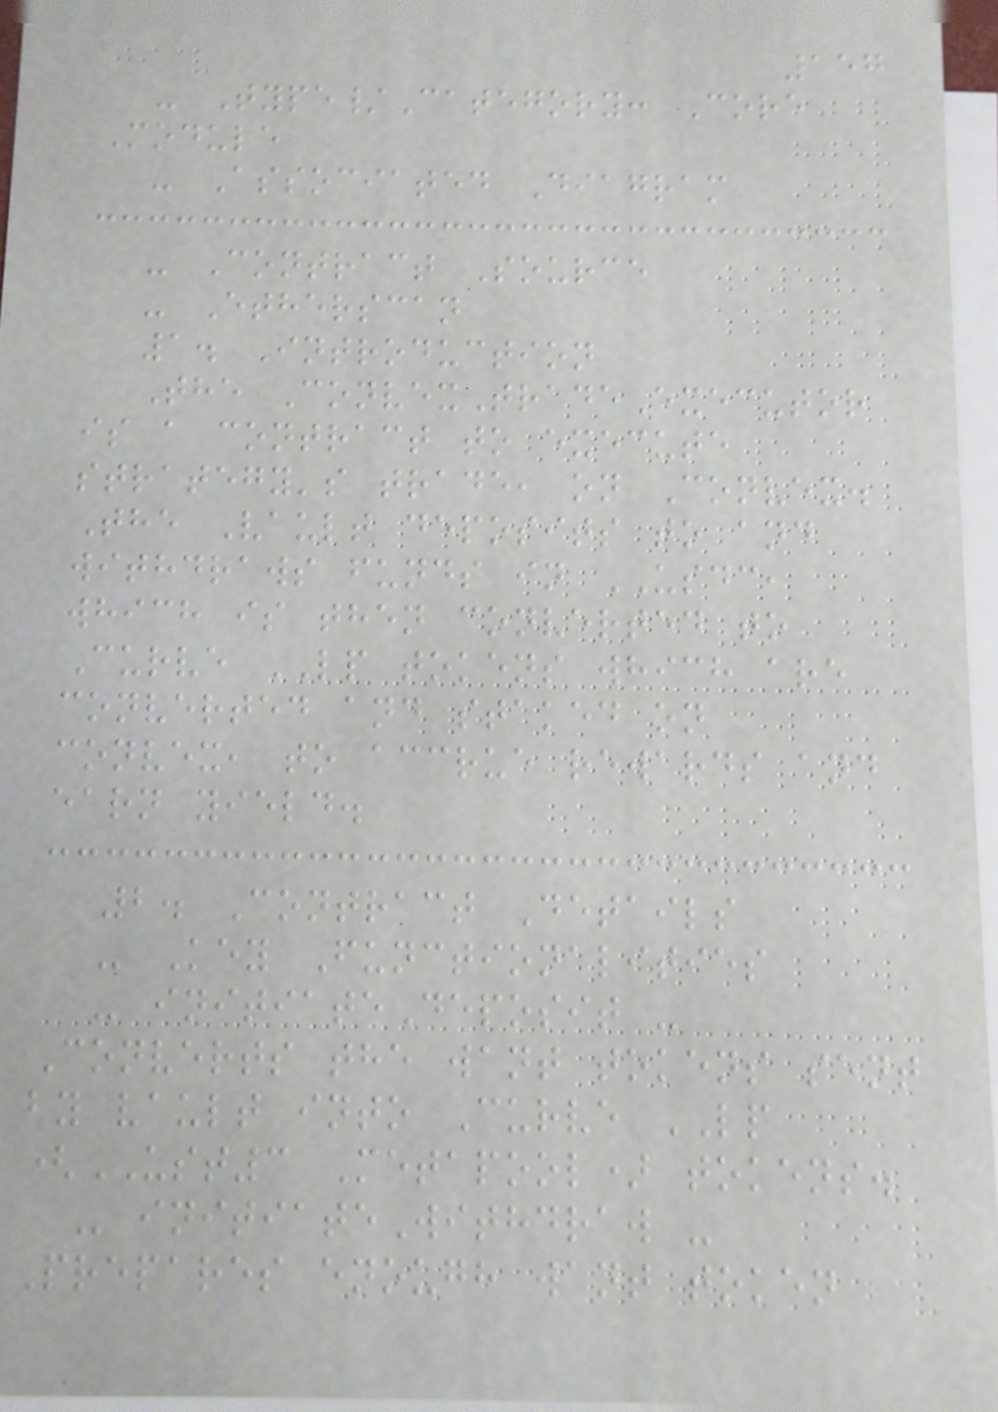157
- Type/Category: Core
Module
- Associated Diagram
- Contract Source
- Etherscan
1. Introduction
The ConvexTradeExecutor
is a contract to execute
strategy's trade, on Convex.
The Vault deposits to and
withdraws funds in USDC,
which is then converted to
Curve LP tokens which are
converted and staked on
convex, to accrue rewards and
earn yield.
2. Contract Details
- Key Functionalities
- initiateDeposit -
Converts the want tokens sent
by vault into Curve LP
(UST3 Metapool) tokens.
- initiateWithdraw -
Prepares enough want token
